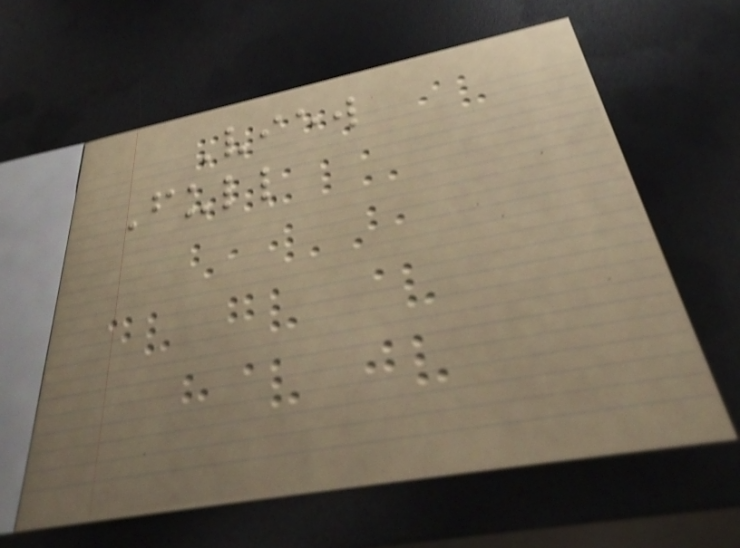View
Full
